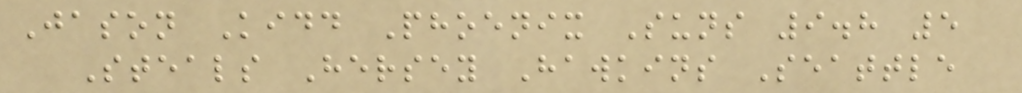Jason Kidd Phoenix Suns 9.8 5
Steals Hersey Hawkins Seattle
